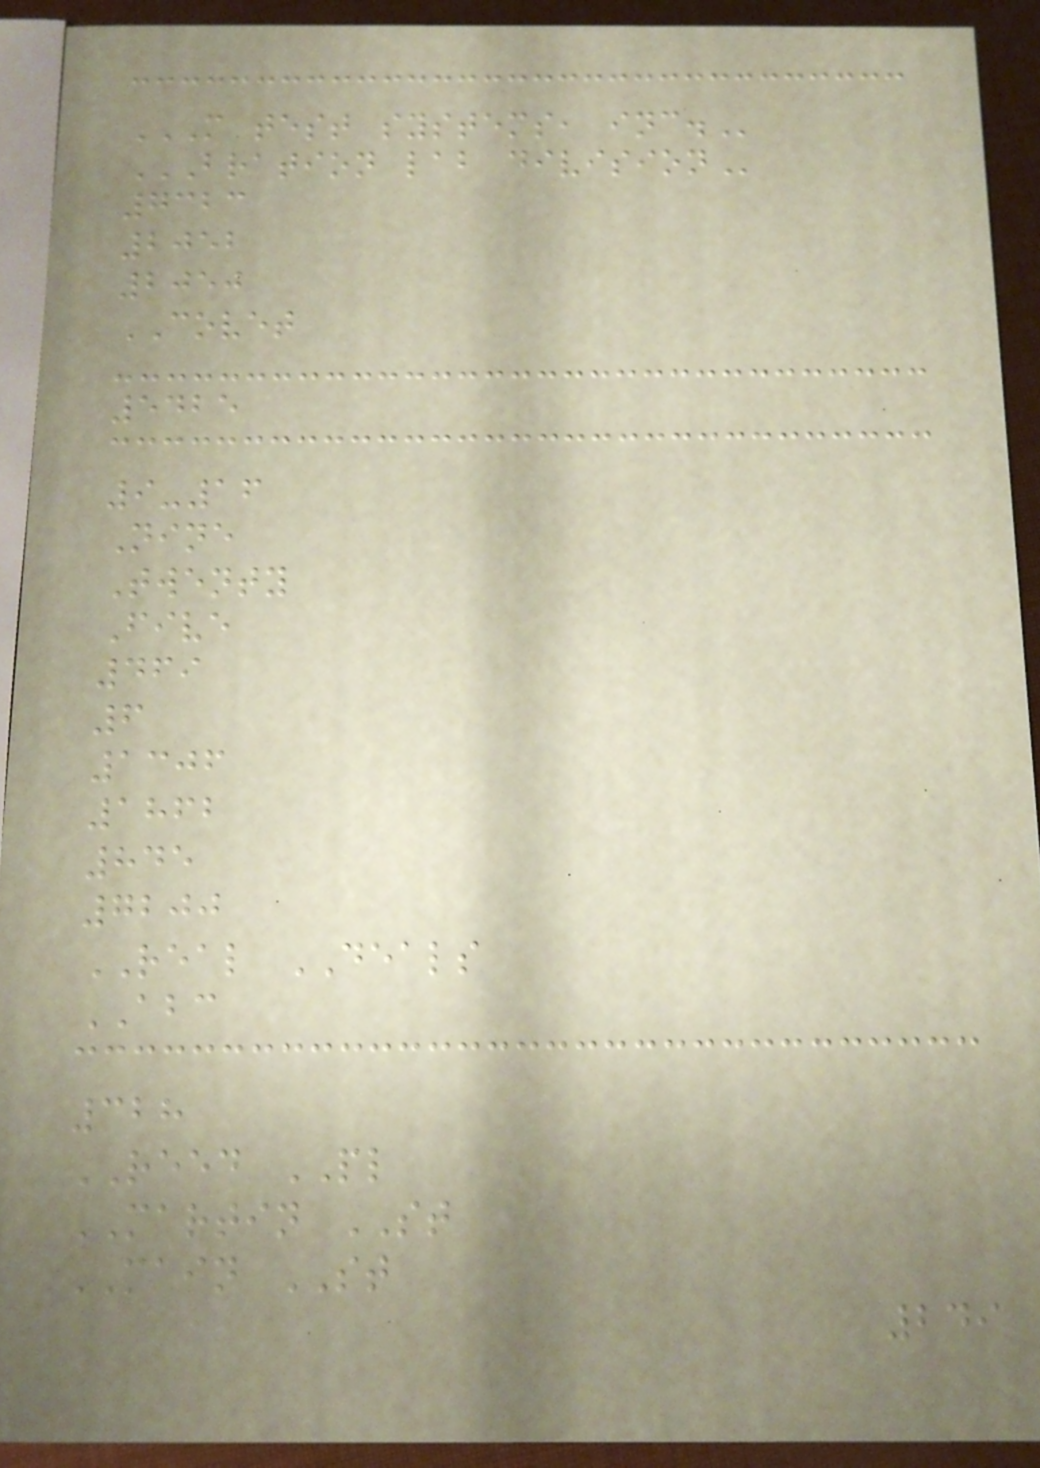M TEST SYSTEMS, INC.
BRATION LAB DIVISION
7323
2052
2050
COVET
5425
9-16
Nine
Twenty
Five
469
6
1306
1862
845
7200
REAL DEALS
ABC
328
REED PL
MARTIN ST
MAIN ST
249
